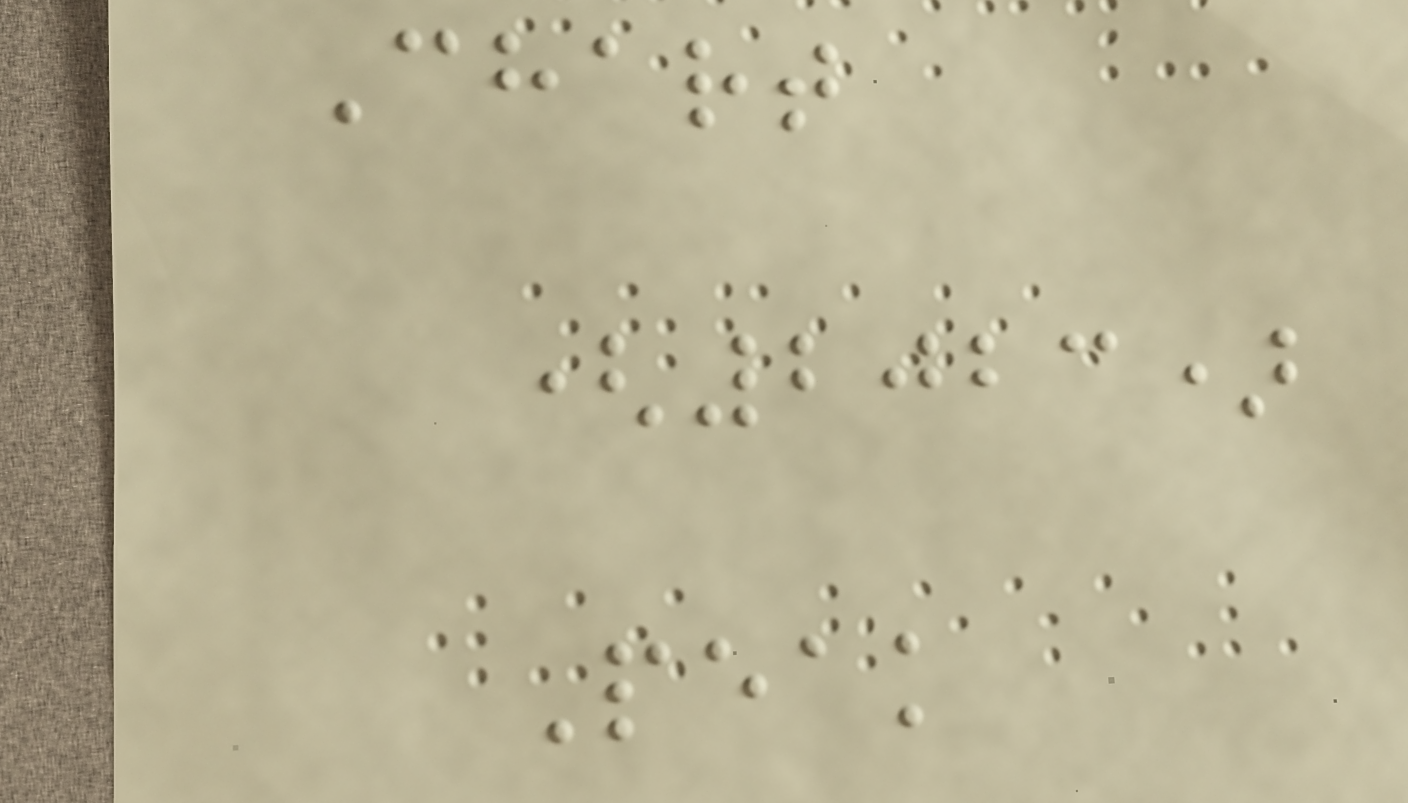Chart
(2023)
Peak
